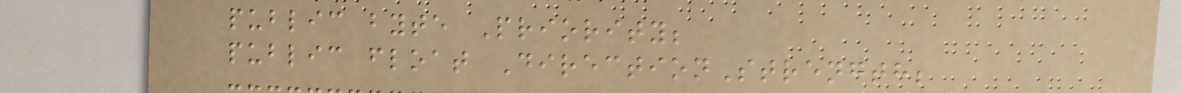public byte Priority;
public float DirectionStrength;
